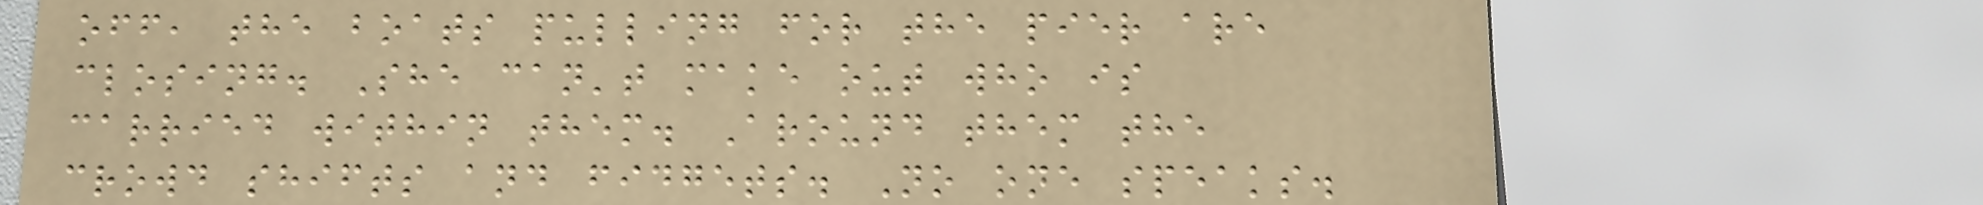off, the boats pulling for the pier are
closing. She can't make out who is
carried within them. Around them the
crowd shifts and fidgets. No one speaks.
